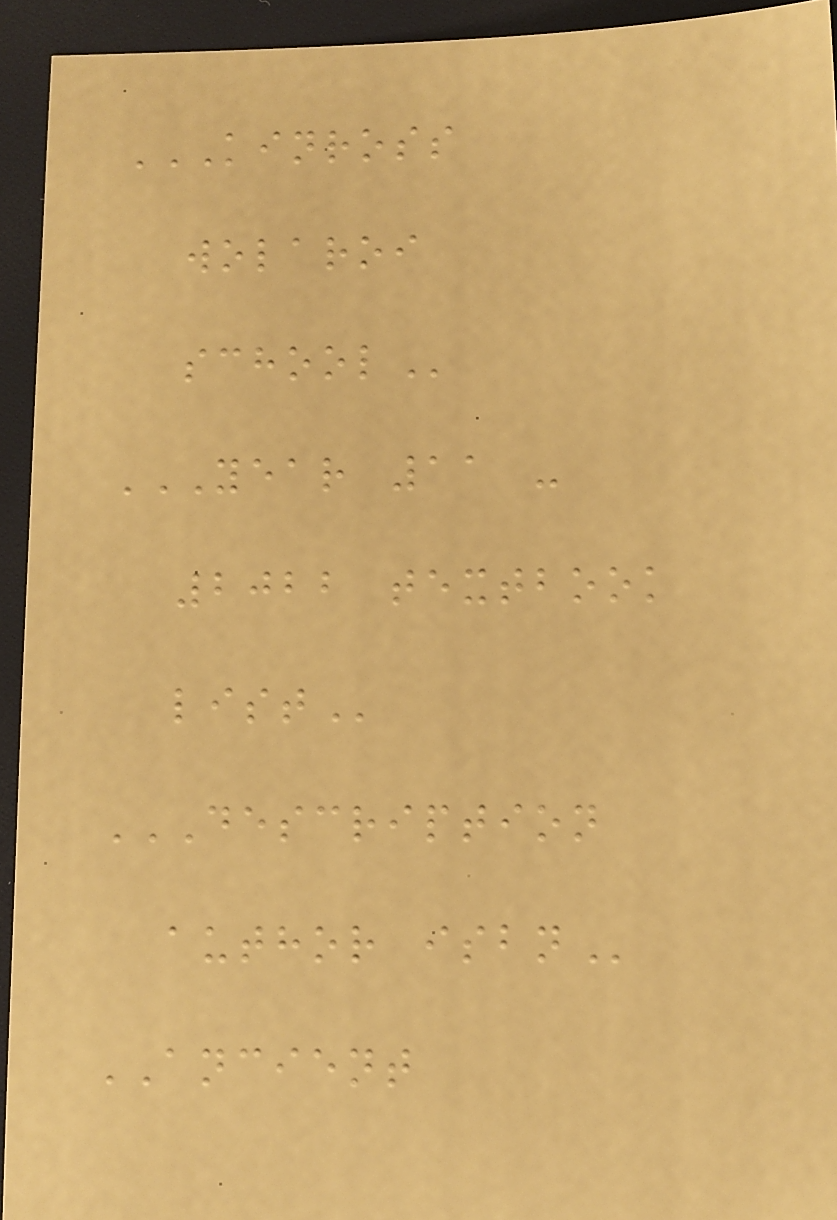KINROSS
WOLAROI
SCHOOL
YEAR 11 -
2022 TEXTBOOK
LIST
DESCRIPTION
AUTHOR ISBN
ANCIENT
